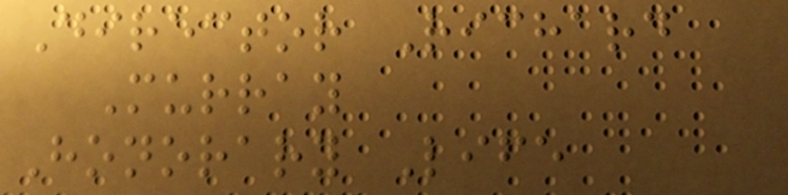Director Richard
Murray
Honorary Life
